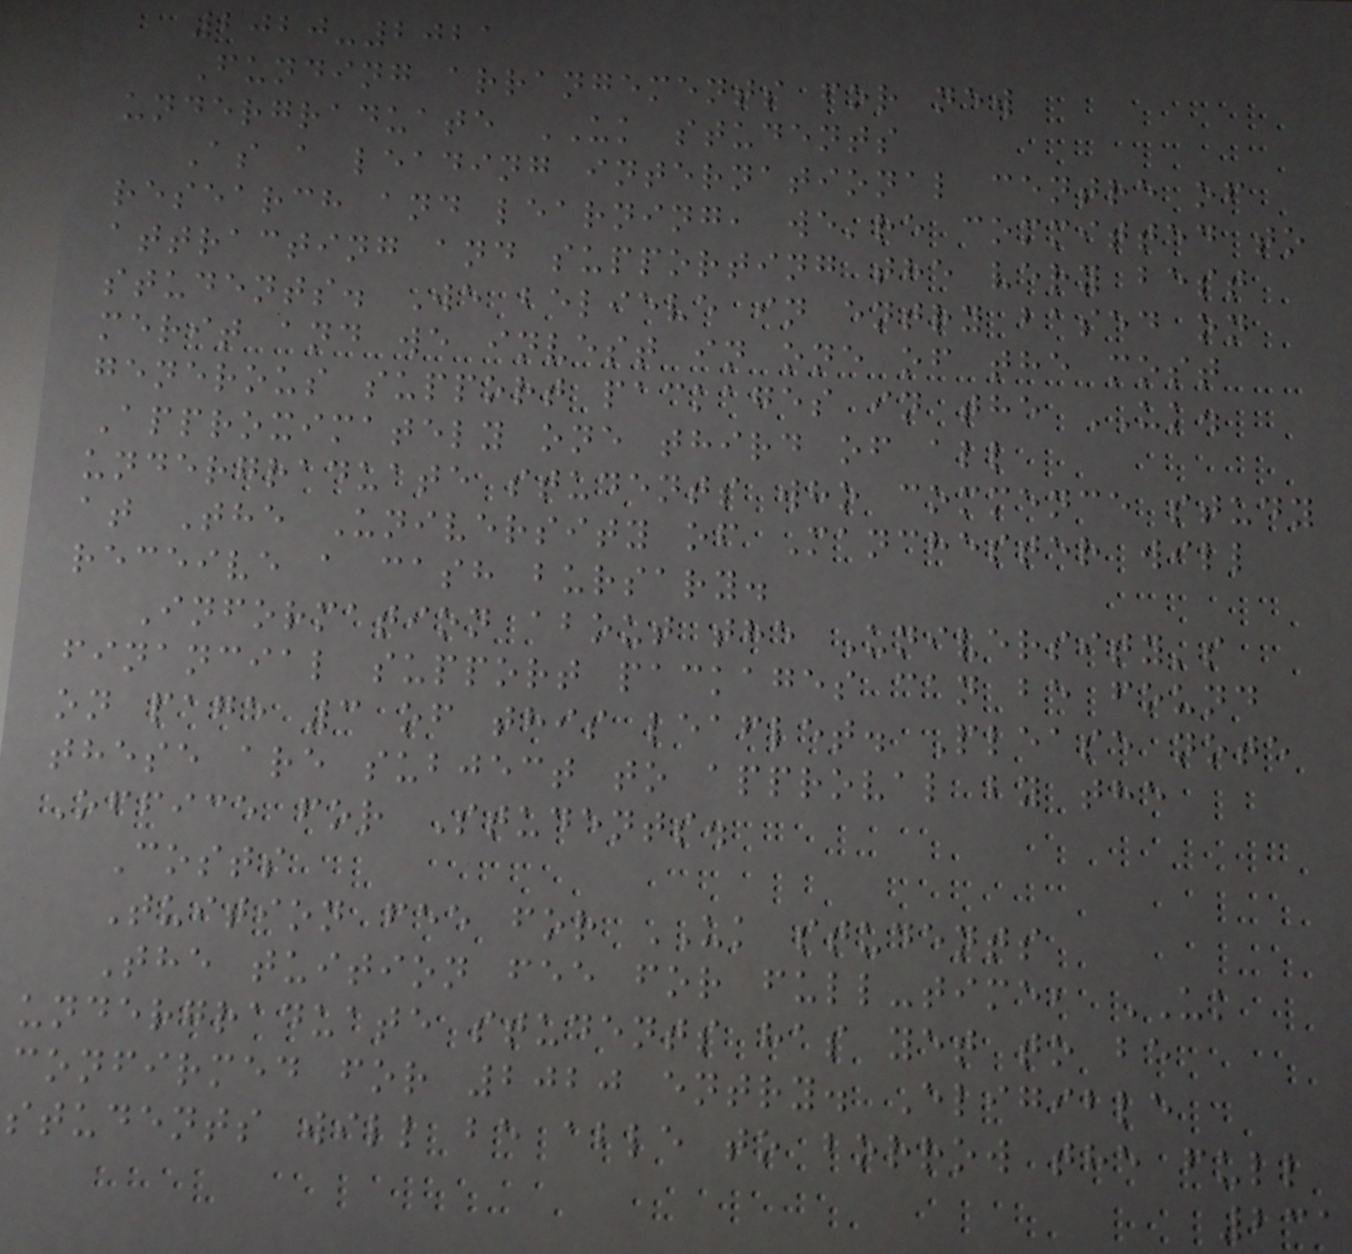2020-2021
Funding arrangements for new
undergraduate UK students
As a leading international centre of
research and learning, we're committed to
attracting and supporting the very best
students. We believe in entry based on
merit and we invest in one of the most
generous support packages in the UK.
Approximately one third of all
undergraduate students who commence study
at The University of Manchester will
receive a cash bursary.
Information about the University's
financial support packages can be found
on page 3 of this leaflet. Please note
these are subject to approval by the
Office for Students.
Costs
Tuition fee for UK students
The tuition fee for full-time, UK
undergraduate students has yet to be
confirmed for 2020 entry. Eligible
students will be able to borrow the full
231
